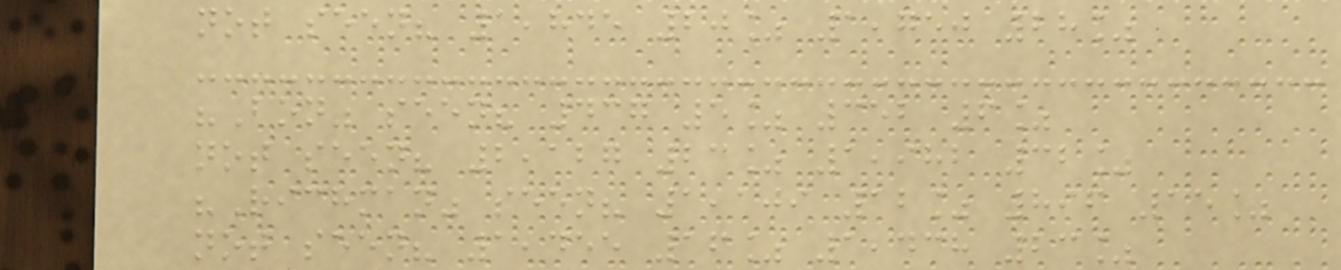not seen? 1,845 20% 1,750 28%
"Bon" seen? 437 5% 352 6%
not seen? 2,127 23% 1,982 32%
"Richman" seen? 1,109 12% 896 15%
not seen? 1,455 16% 1,438 23%
